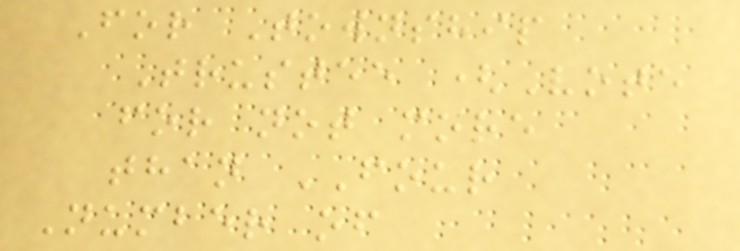For Township
Trustee (Vote
for not more
than FOUR
Number of
